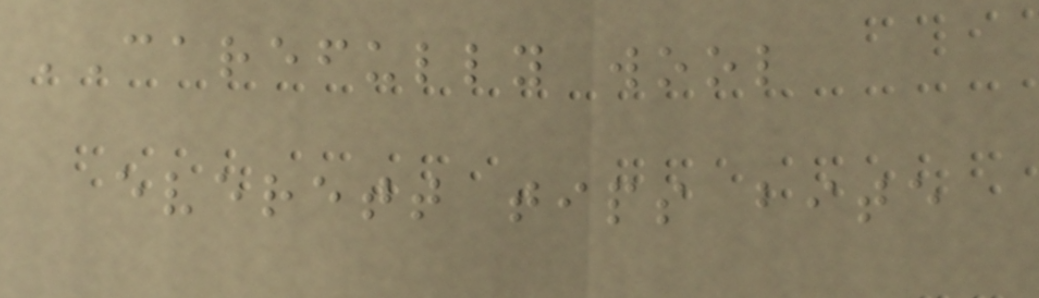CAREFULLY wool
everett tips bite
